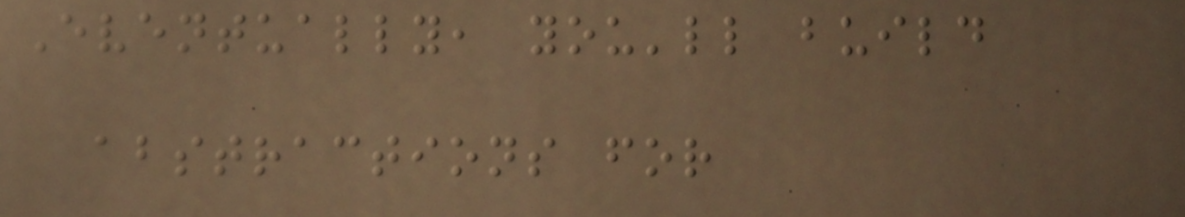Eventually, you'll build
abstractions for
